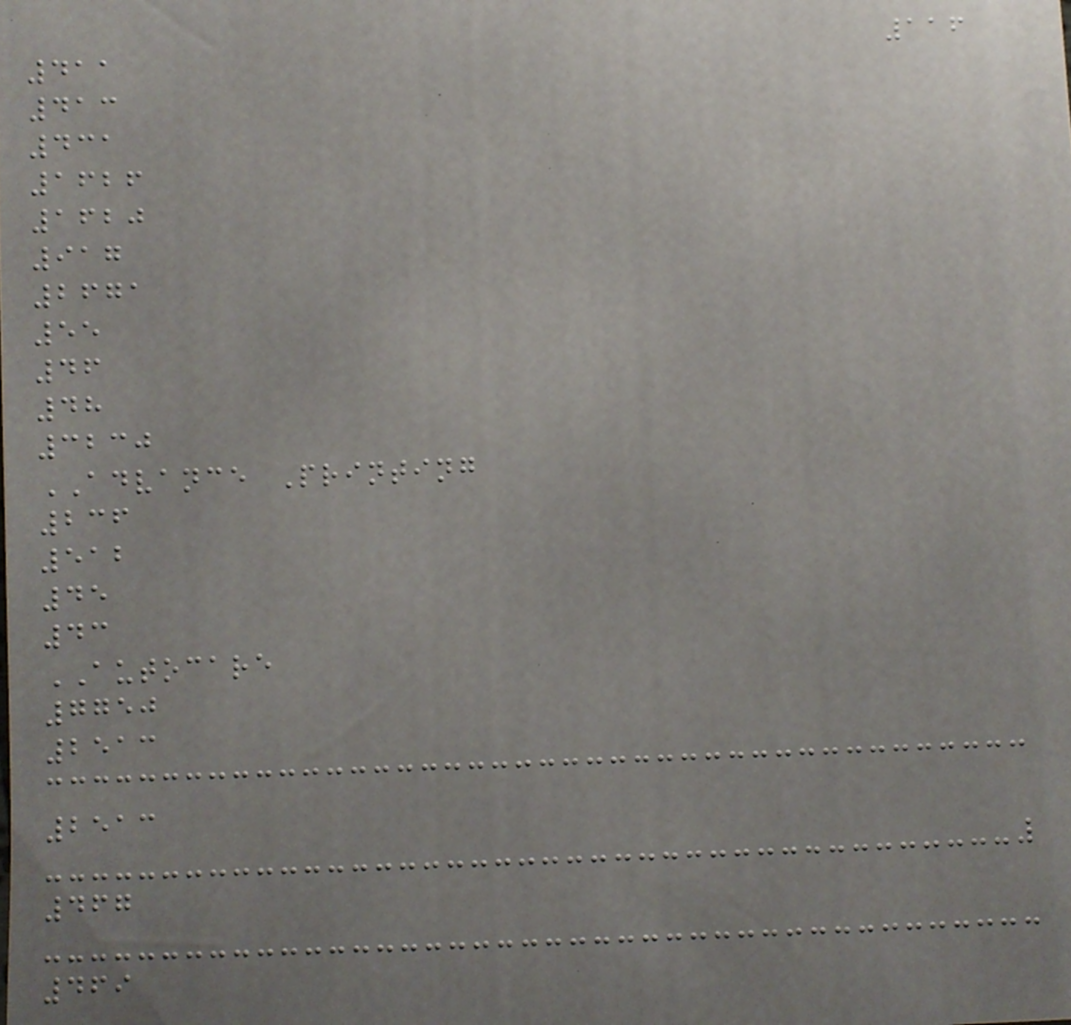116
411
413
431
1626
1620
917
2671
55
46
48
3230
ADVANCE Printing
236
512
45
43
AUTOCARE
7750
2513
2513
467
469
